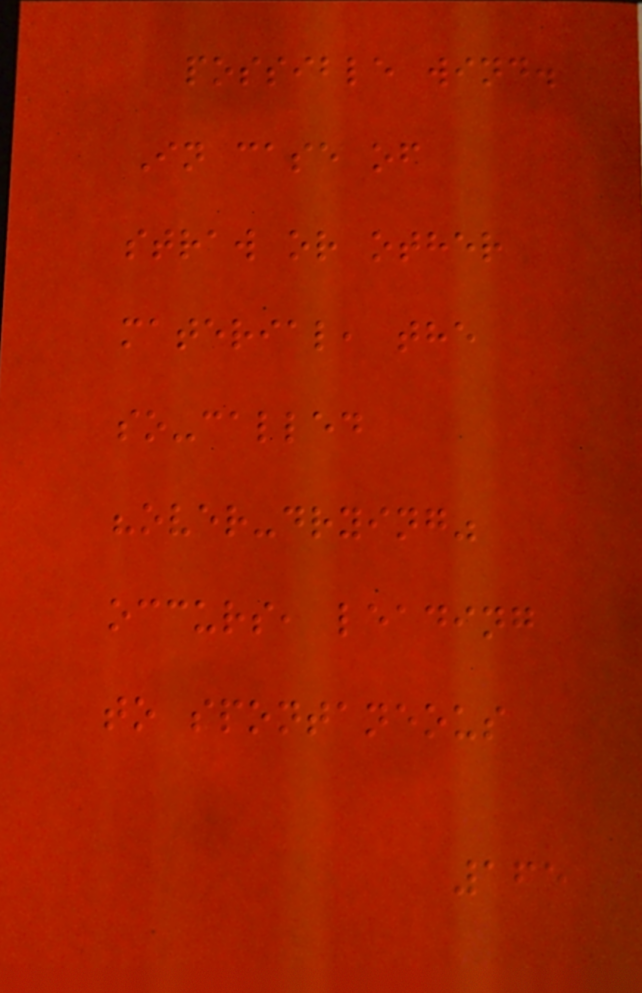possible wind.
In case of
straw or other
material, the
so-called
"over-drying"
occurs, leading
to spontaneous
165
